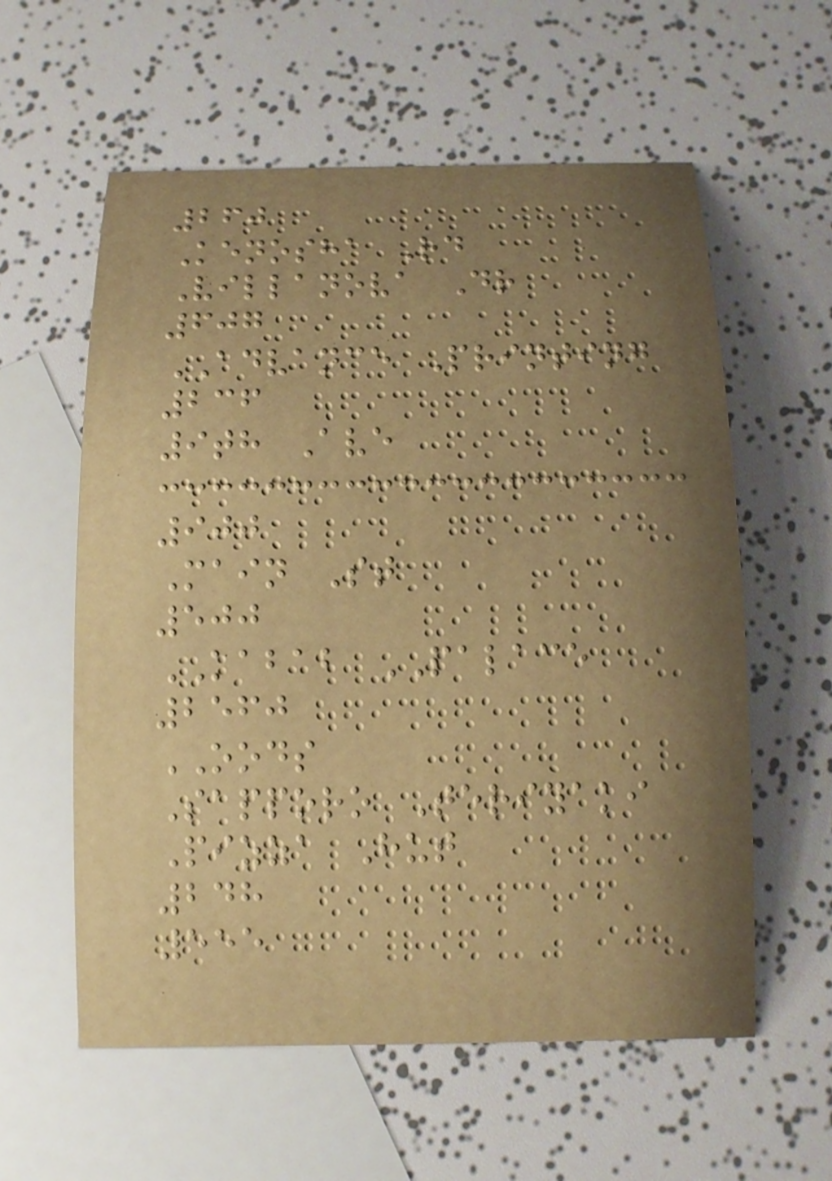260
Kenosha Rd
Villanova Dr
607
ADVANCE Printing
236
9th Ave
900
Main St
500
KABAB PALACE
2560
OODS
Sapporo Teriyaki
Pizza Hut
248
555
